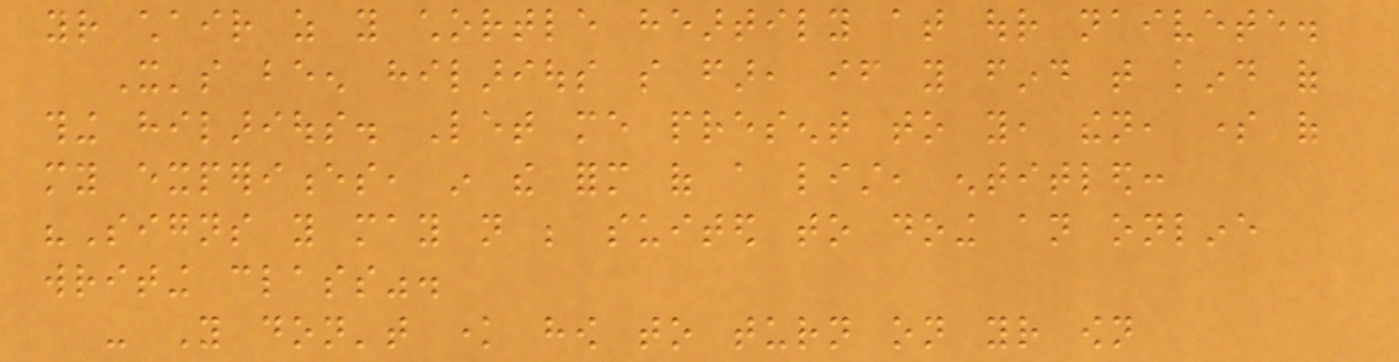your chair as you chortle heartily at our naivete.
It's been hilarious so far, if you find that kind of
thing hilarious. Let me present to you, then, some of
my experiences, in the form of a list, entitled:
"Signs you may not be suited to doing an online
writing class".
- You don't know how to turn on your own
